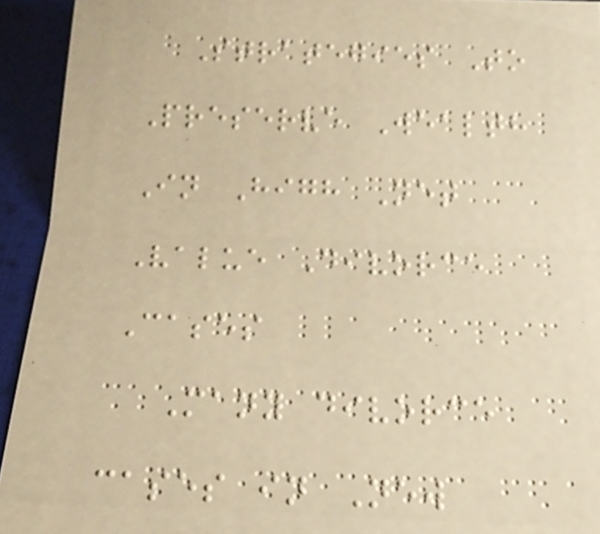Strategies To
Preserve Wealth
In High Net
Value Divorce
Cases
Many divorce
cases in New
